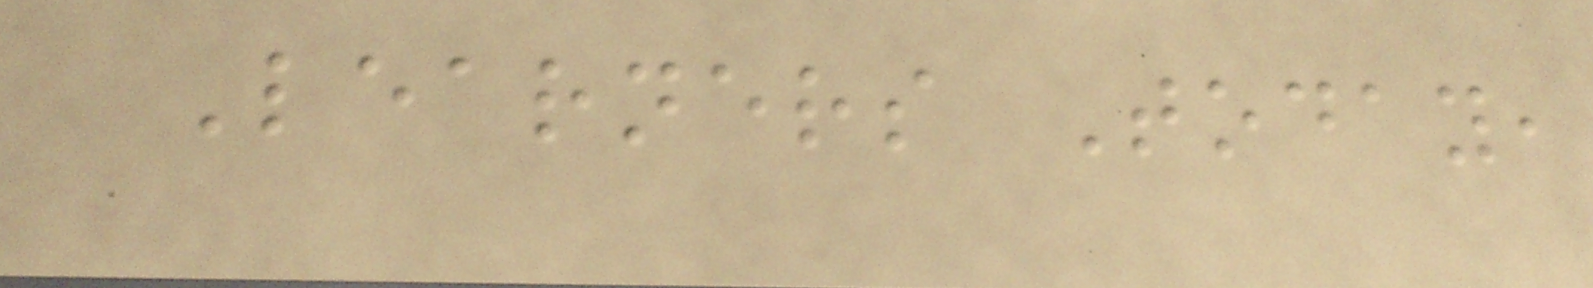Learners Today,
